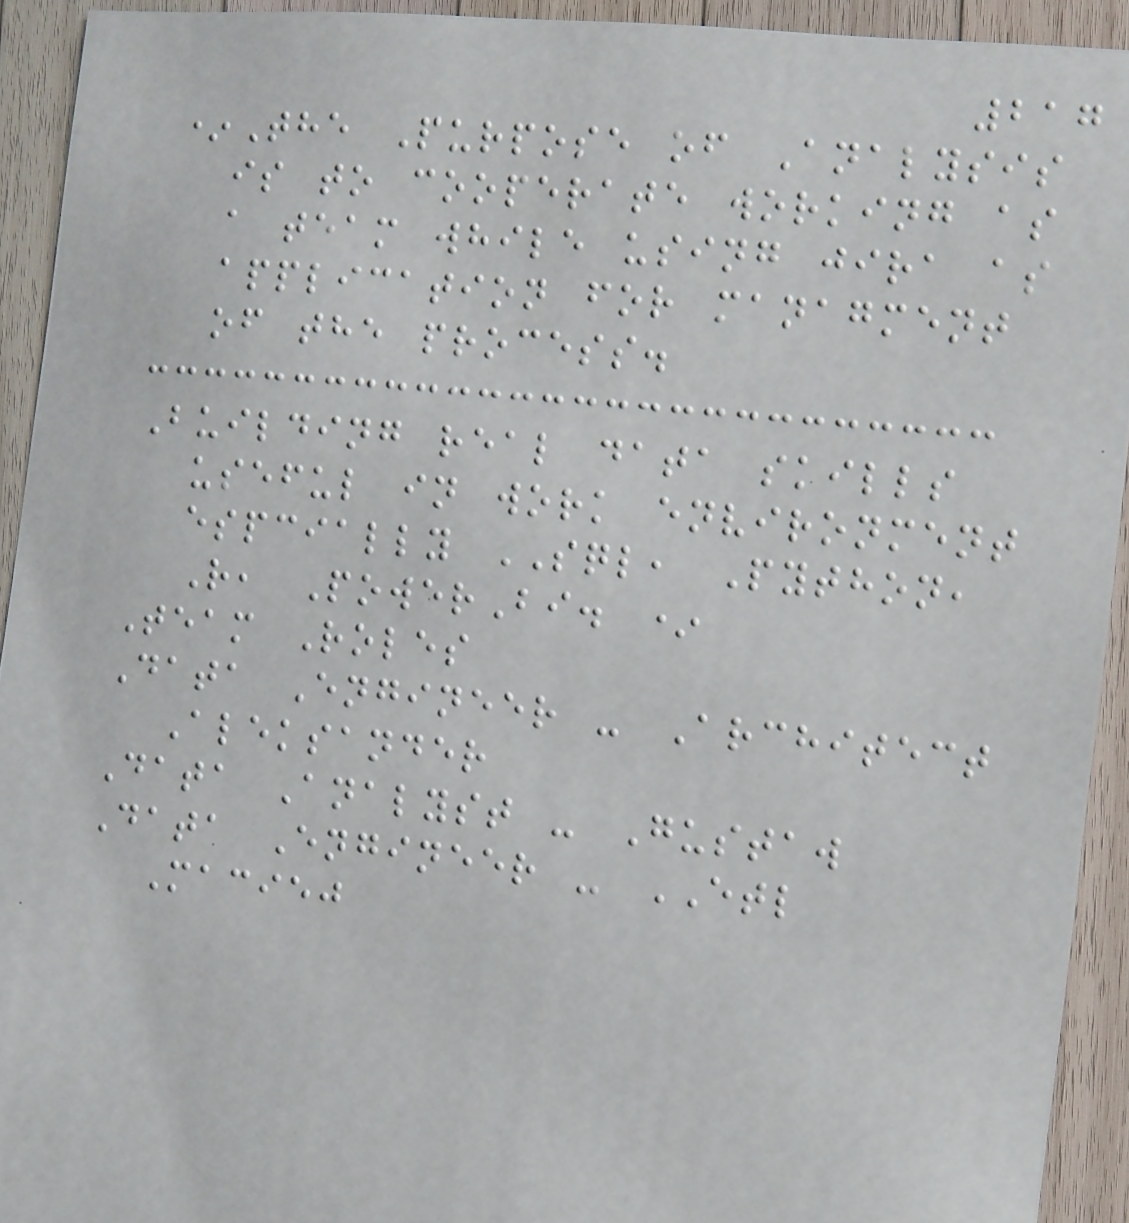217
*The Purpose of Analysis
is to cooperate working as
a team while using jira as
application for managment
of the process.
Building real data skills
useful in work environment
espcially SQL, Python,
R, PowerBi. *
Team Roles
Data Engineer - Architect
Aleksander
Data Analyst - Gustaw
Data Engineer - ETL
Maciej
